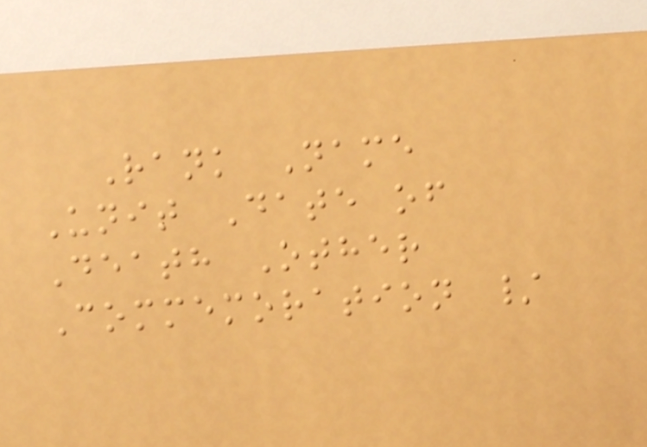Rank Name
Unit Date of
Death Other
Commemoration /
